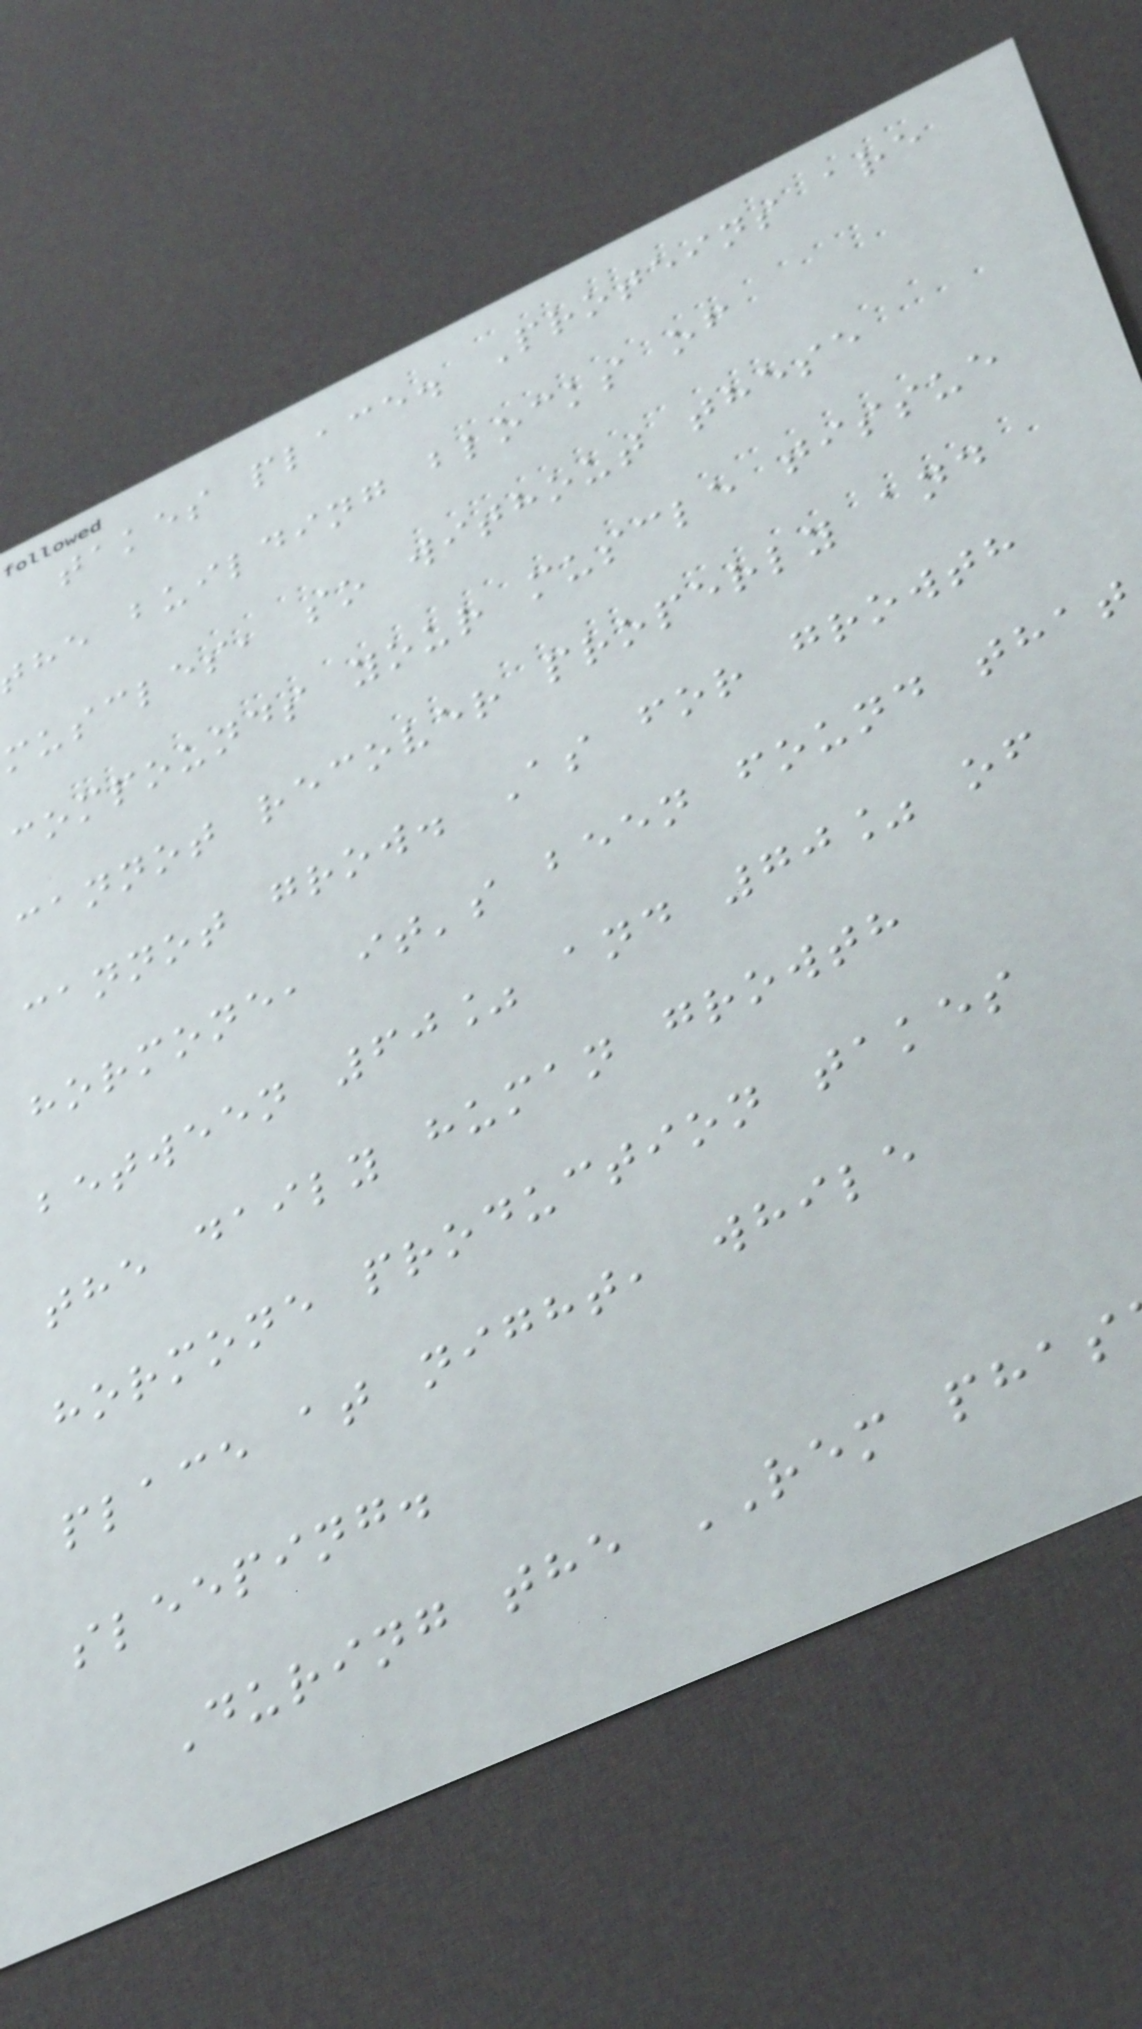takes place. Proteins are
he building blocks of
muscles, so without these
compounds your muscle tissue
cannot recover properly and
cannot grow. As for growth
hormone, it's been found that
between 60% and 70% of
the daily human growth
hormone production takes
place at night, while
sleeping.
During the REM phas
